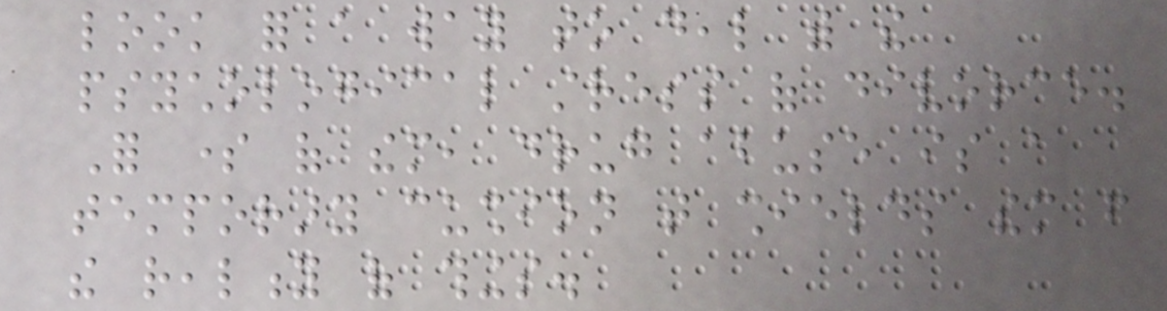look for a way to deal with the
psychological stress of divorce.
For some of them, drug abuse is a
temporary cushion that shields them from
the reality of things.
